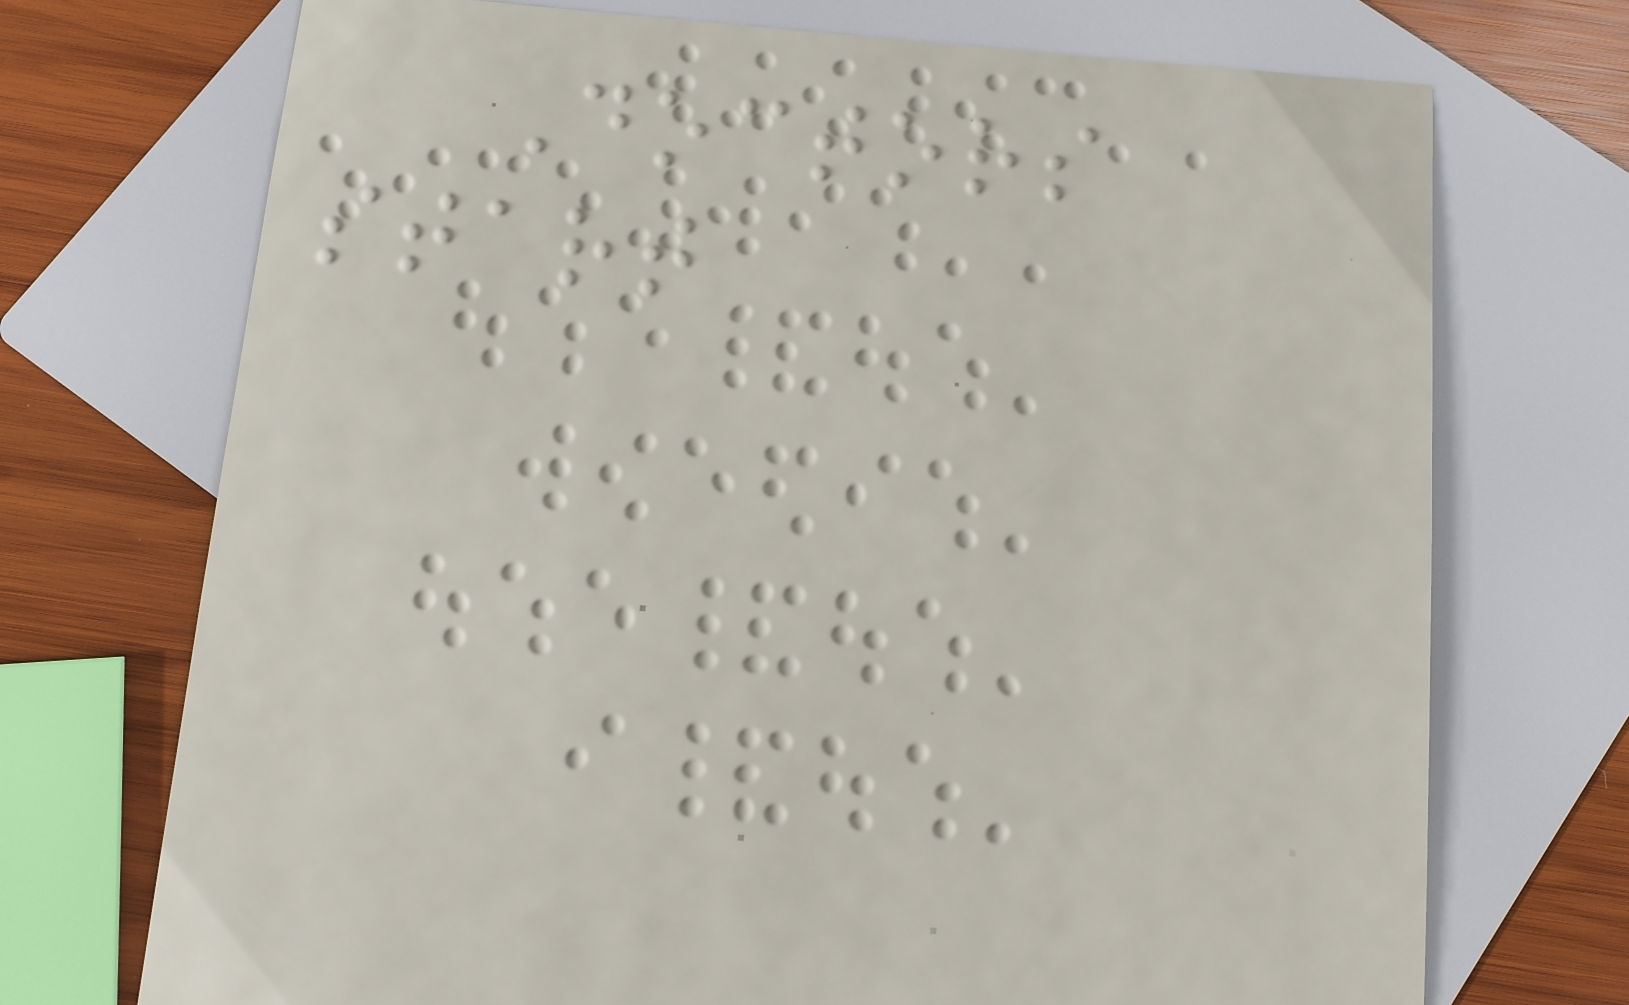Doctors
start
